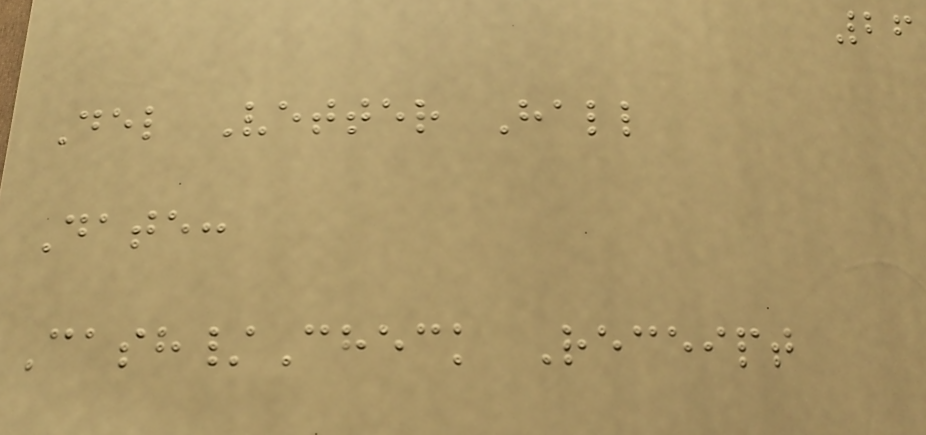26
Del Vetter Hall
Date:
Cash/Check Receipt
